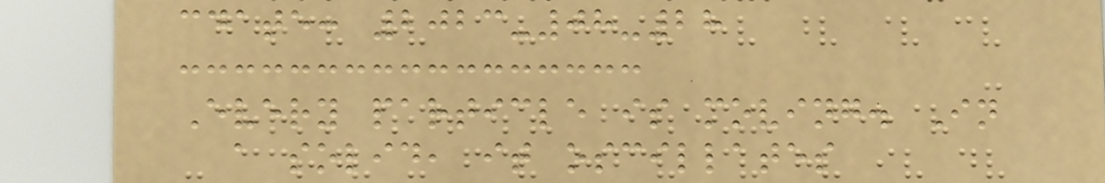cdate: 2023-08-28
Every particle is moving. In
a solid, it oscillates
